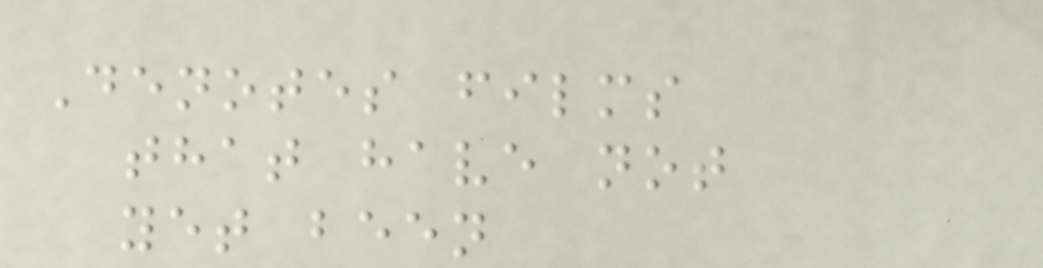Denotes films
that have not
yet been
